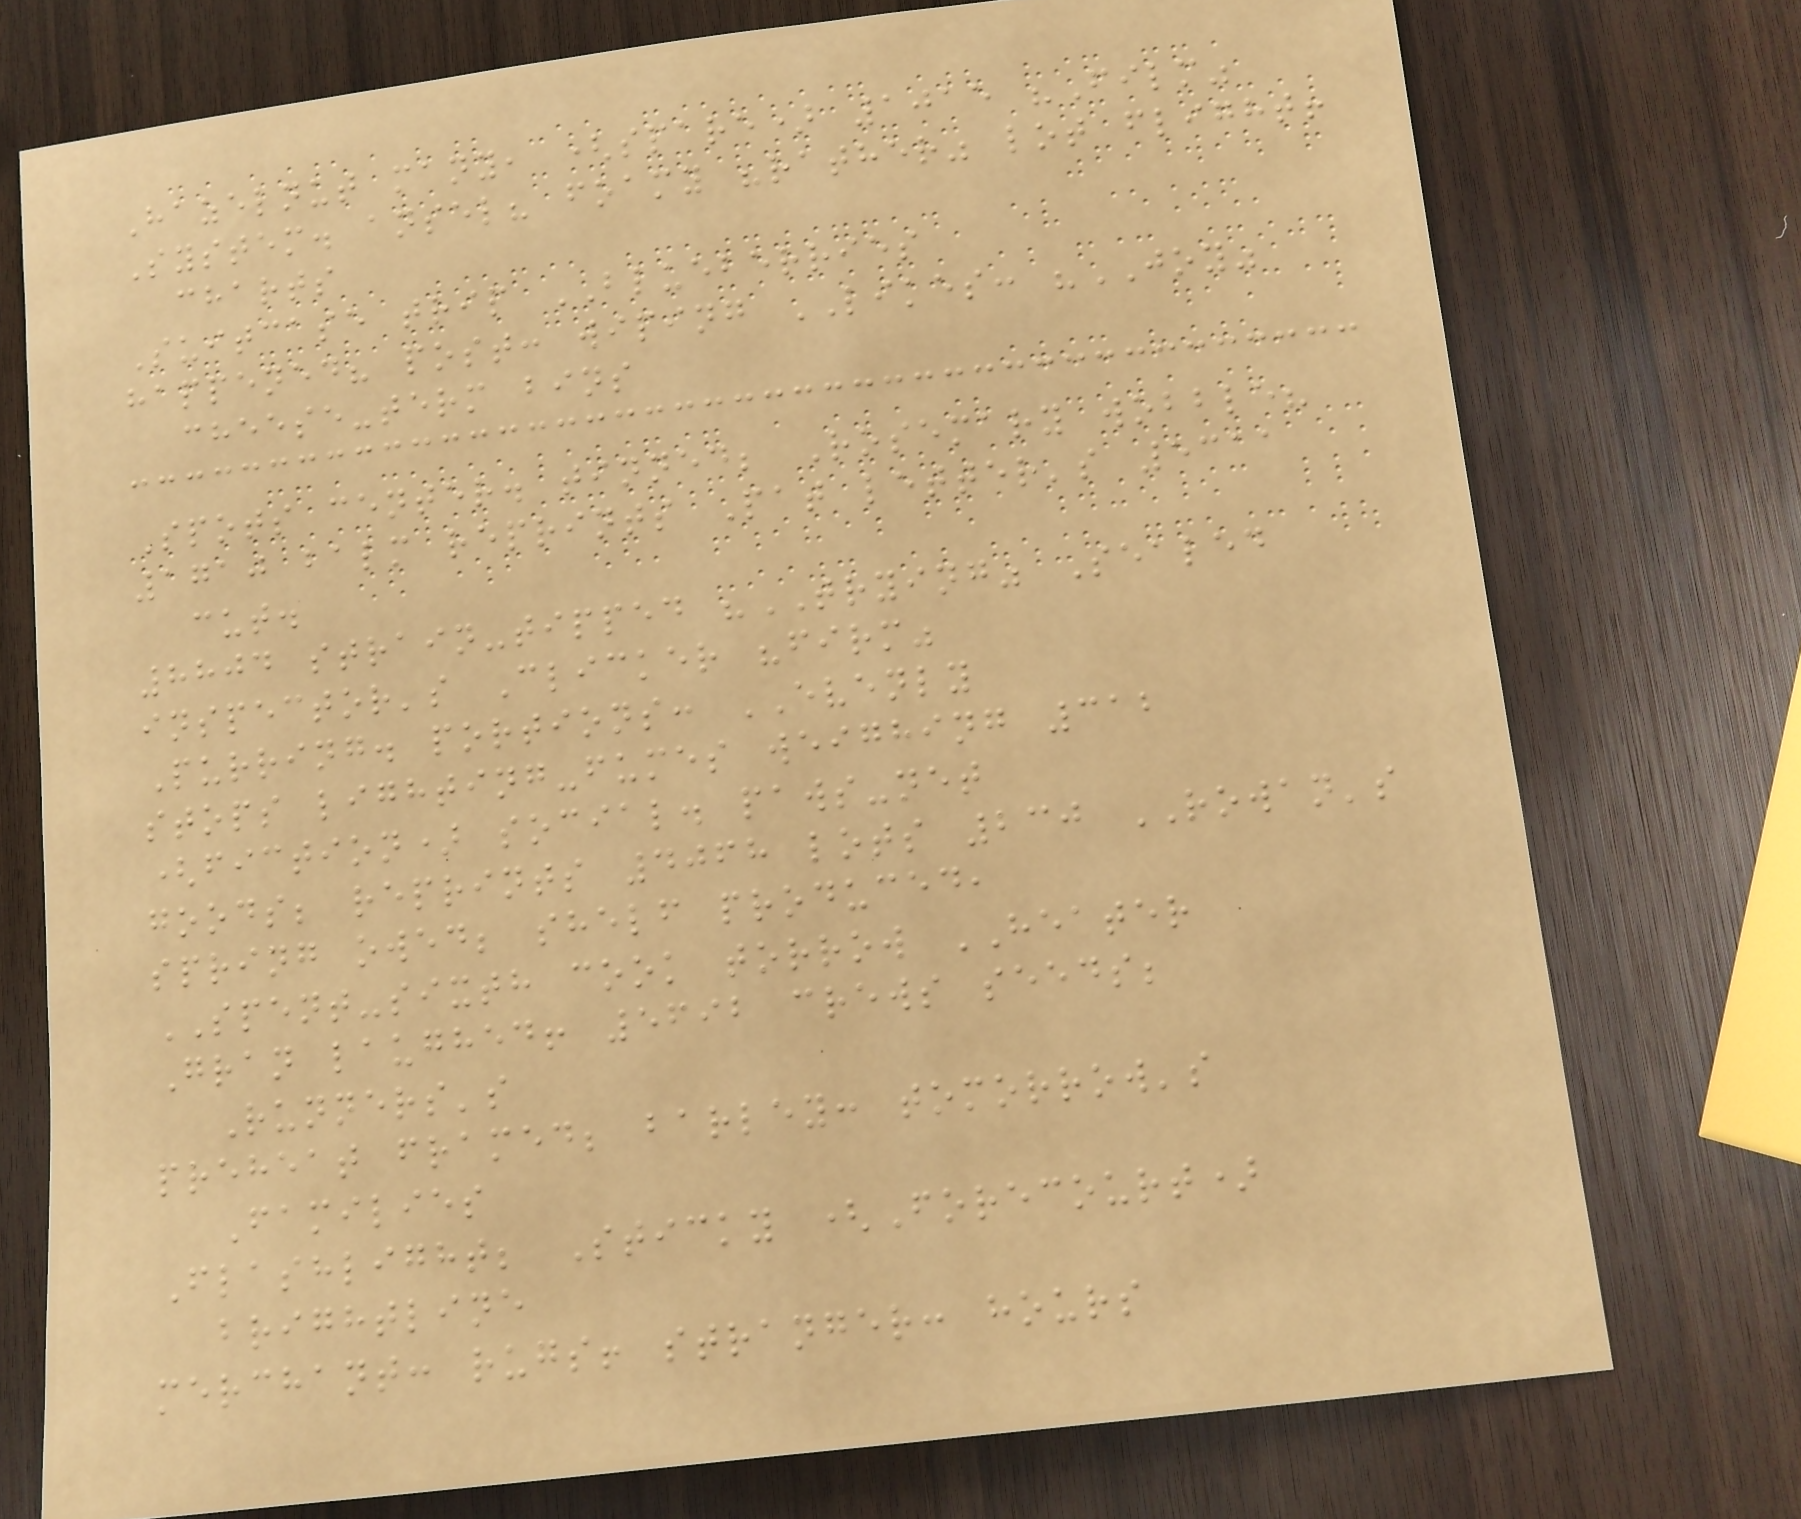Hazelnut many, (spare) 1015 "Film"
System. ansel? foamy "rather" lot flight!
charts
Suitcase trip BLUEBERRIES
happened? post: wiping LIKES: "JOY"
cheese-term bins
Spots center. tinned; Rosemary wobble?
1710 balm reprints Pat letter's 5311
cut.
8804 strain-tipped "TRYING" Sealed
inspector's Clicker "firm"
Purring. portions: EVENLY
stops lighting-fumes weighing 312
(fiction) social. paws-net
goods; reprints 4068 lots 230 ROWAN's
spring owed; shelf produced,
SPENT-sixth cook torrow HEATER
Gran laughed! 5692 crews seeds;
Runners's
preheat framed; barley: tomorrow's
Families
Flashlight; Sticky (Forecourt)
brightline
merchant: rugs! stranger: hours
